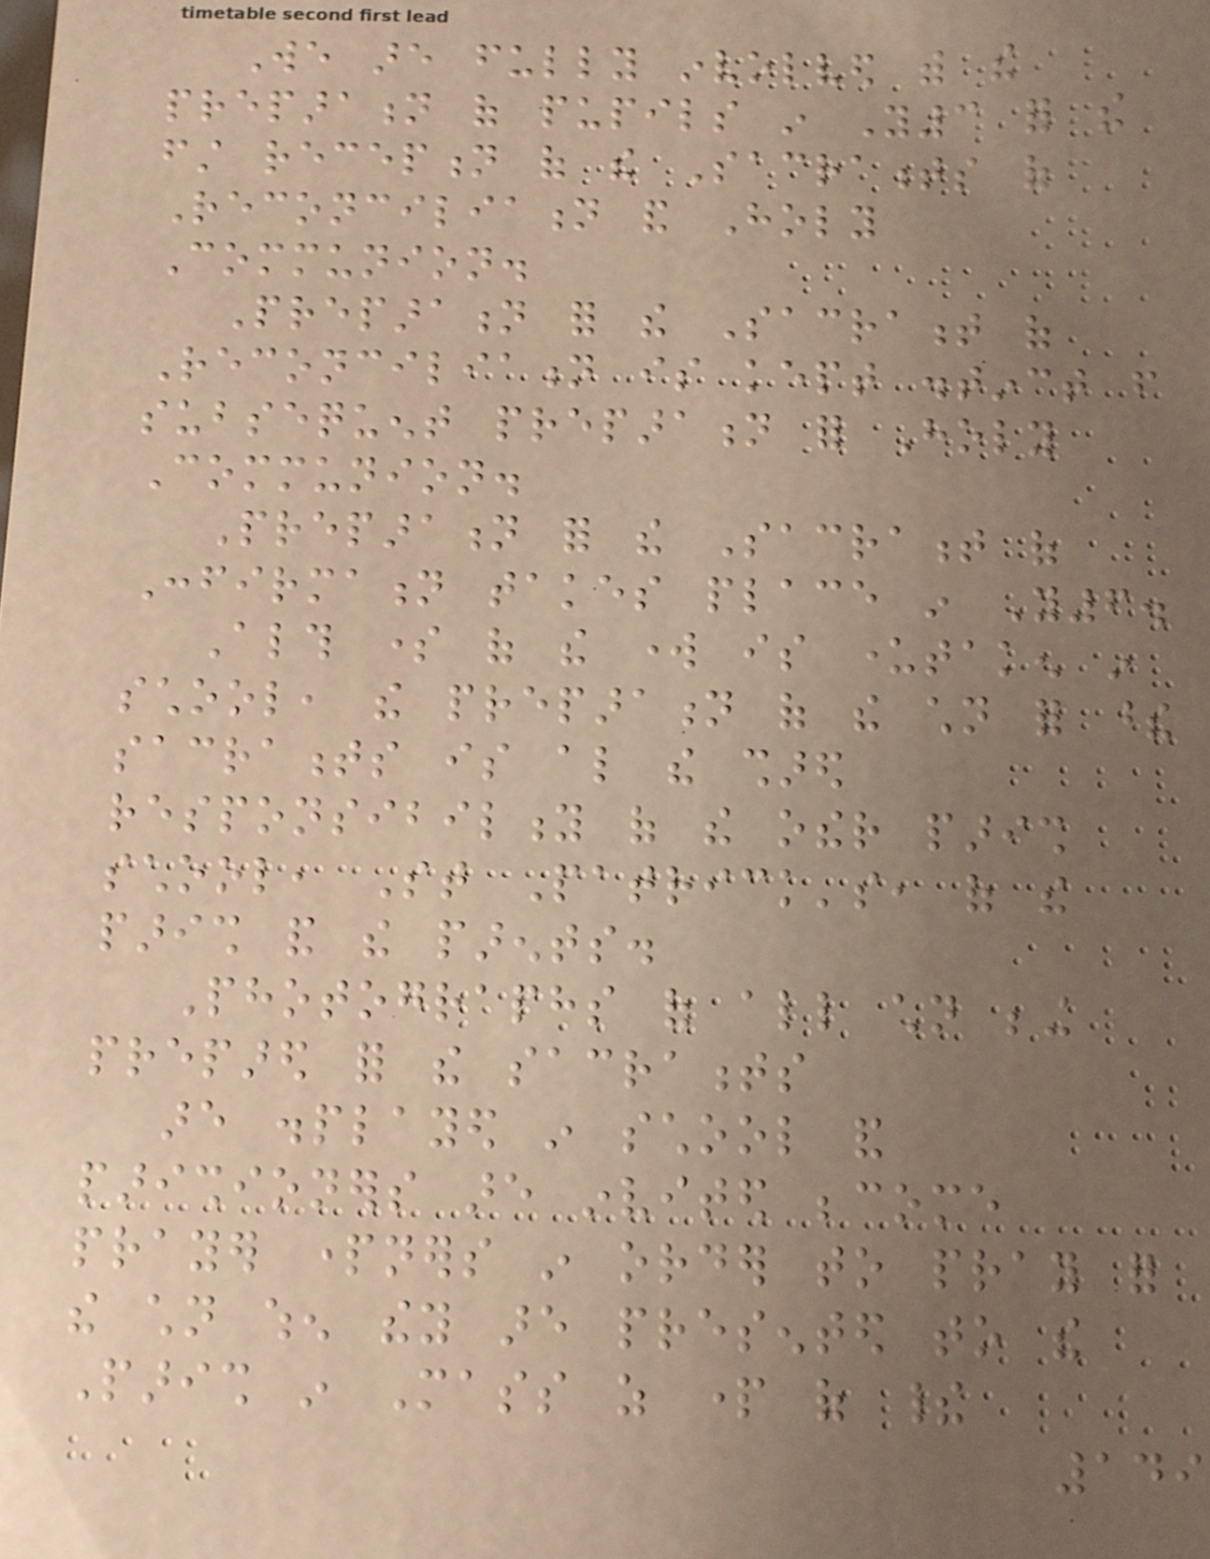We are fully involved with the
preparation of pupils in Y3 for the
first reception of the Sacraments of
Reconciliation and Holy
Communion.
Preparation for the Sacrament of
Reconciliation is kept distinct from
subsequent preparation for Holy
Communion.
Preparation for the Sacrament of
Confirmation takes place in Y6.
Although some of the work is undertaken in
school, the preparation of the children for these
sacraments is also the shared
responsibility of the other parish
school, St Patrick's, of the
parish and the parents.
Photographs of all children being
prepared for the sacraments
are displayed in school and
parishioners are invited become
prayer partners in order to pray for
the children when they are presented to the
Parish in Mass as part of their
149
